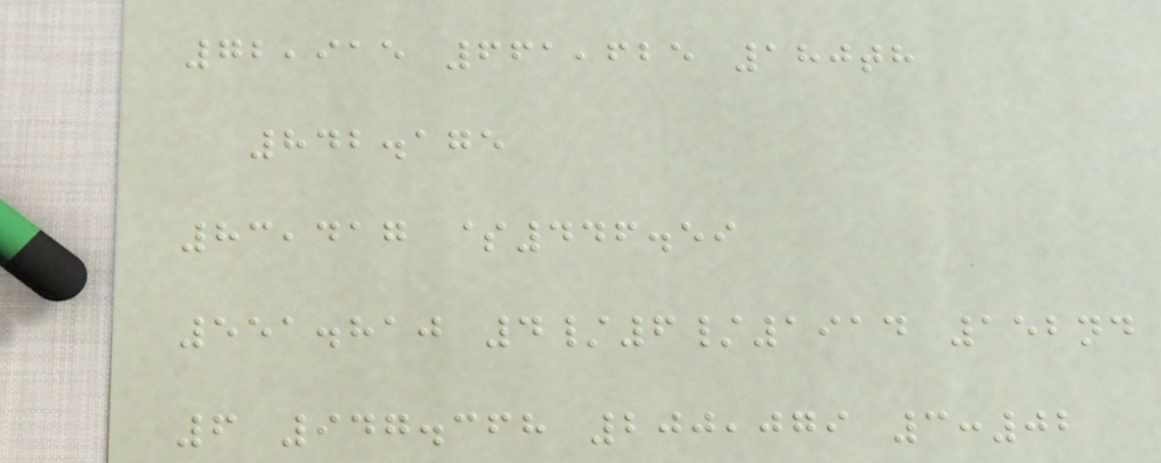72,915 661,625 180th
842.175
83,417 $446.59
551.810 4/6/1914 152nd
6 947.368 200,079 3:02
